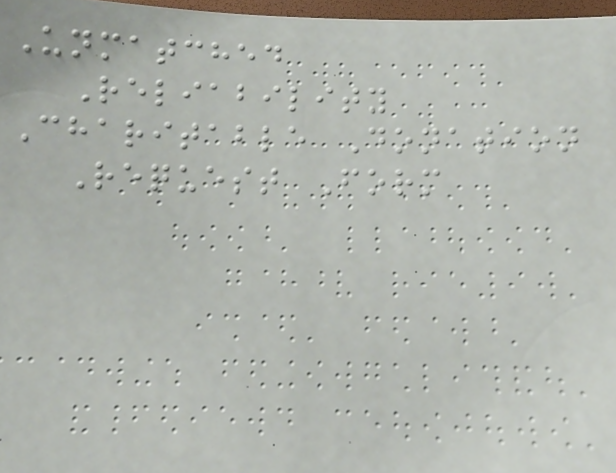Unmatched
Reliability
Charitable Donation
Request Form
